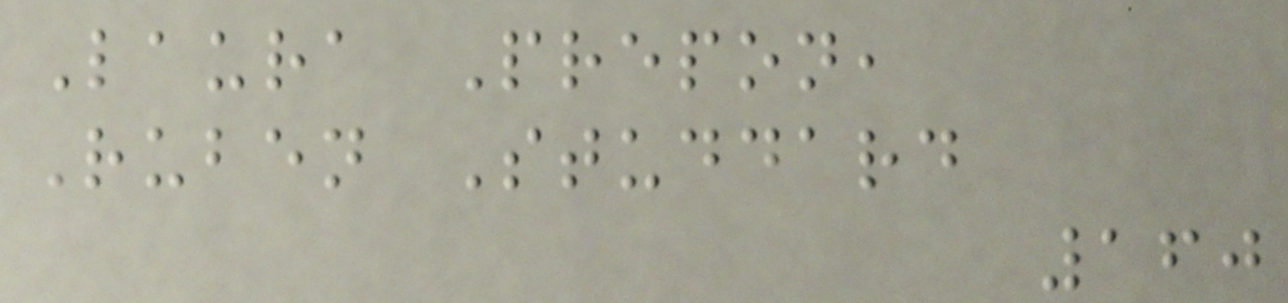Laura Prepon,
Ruben Studdard
160
